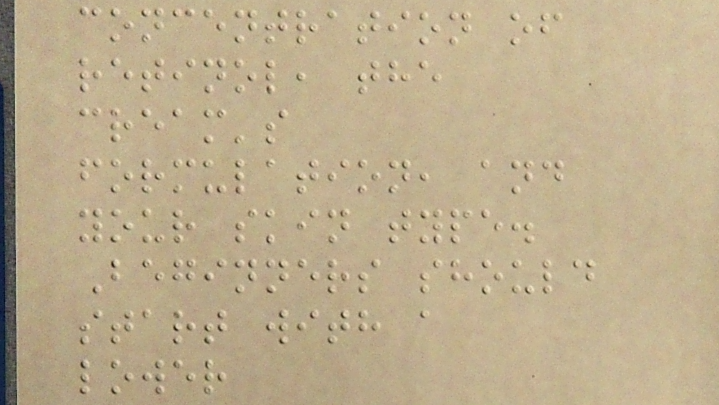concentration of
retinol, the
cream's
formulation, and
your skin type.
Beginners should
start with a
lower
